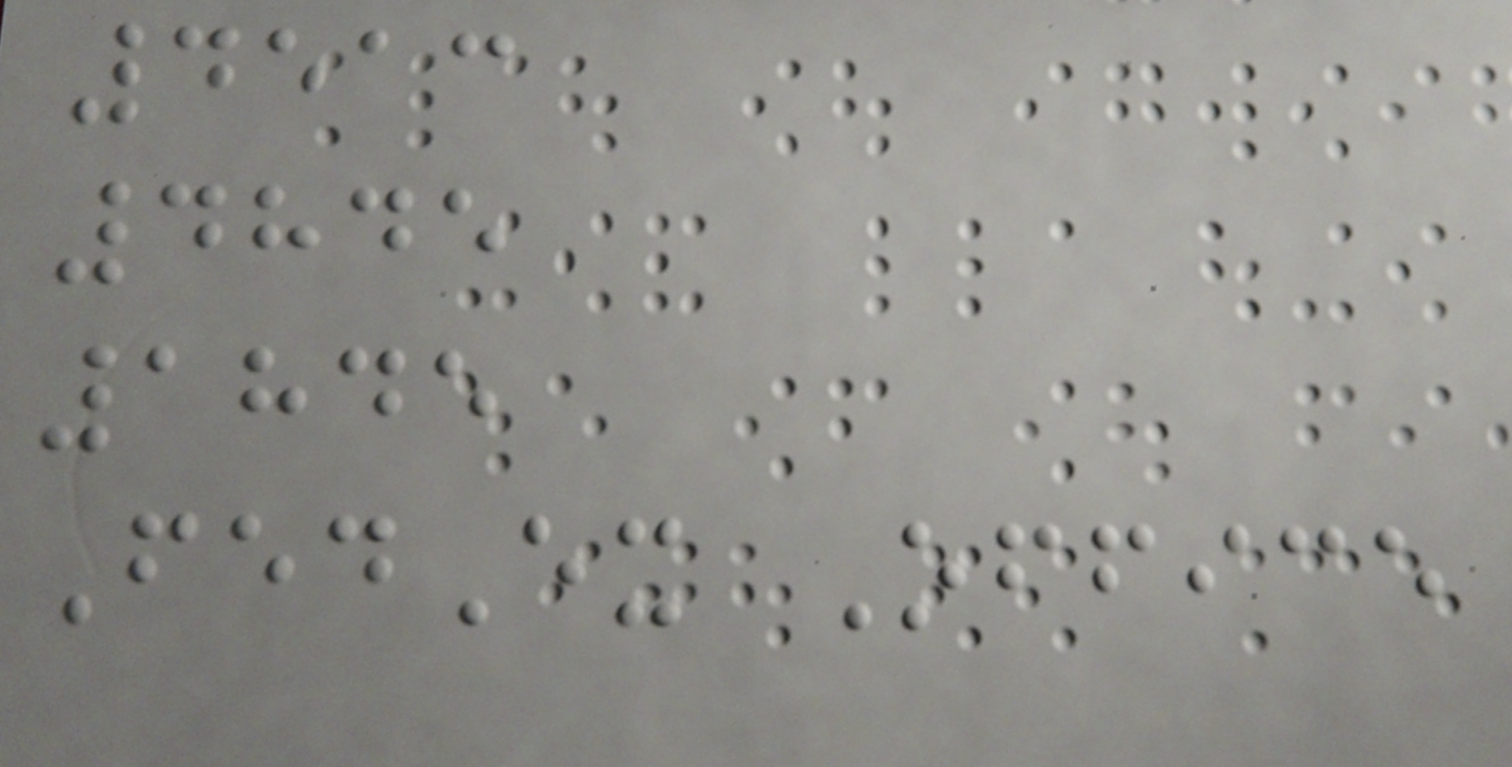4513
4845
1845
FedEx Office
